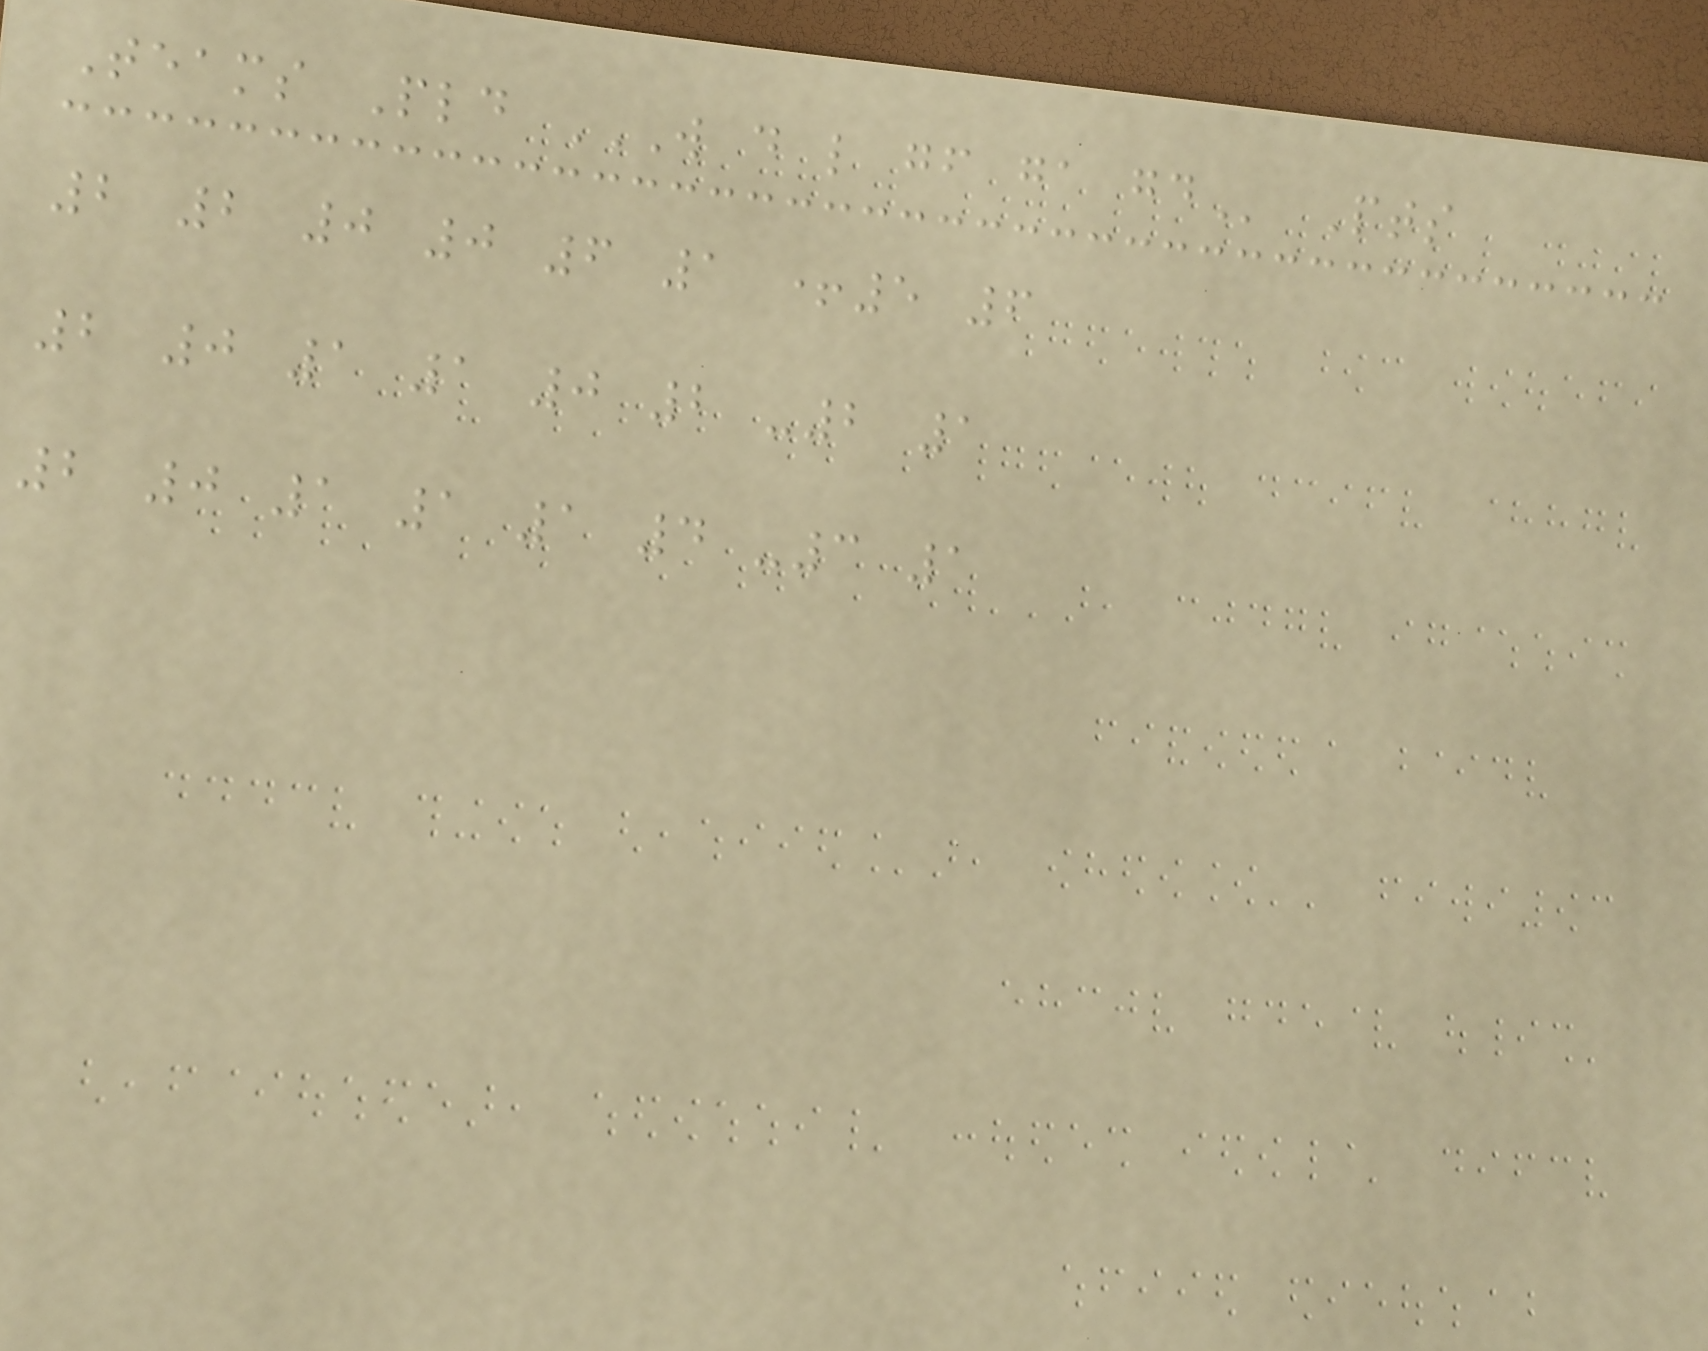Teams Pld W D L GF GA GD Pts
2 2 0 0 6 1 +5 6
2 0 1 1 0 2 -2 1
2 0 1 1 1 4 -3 1
